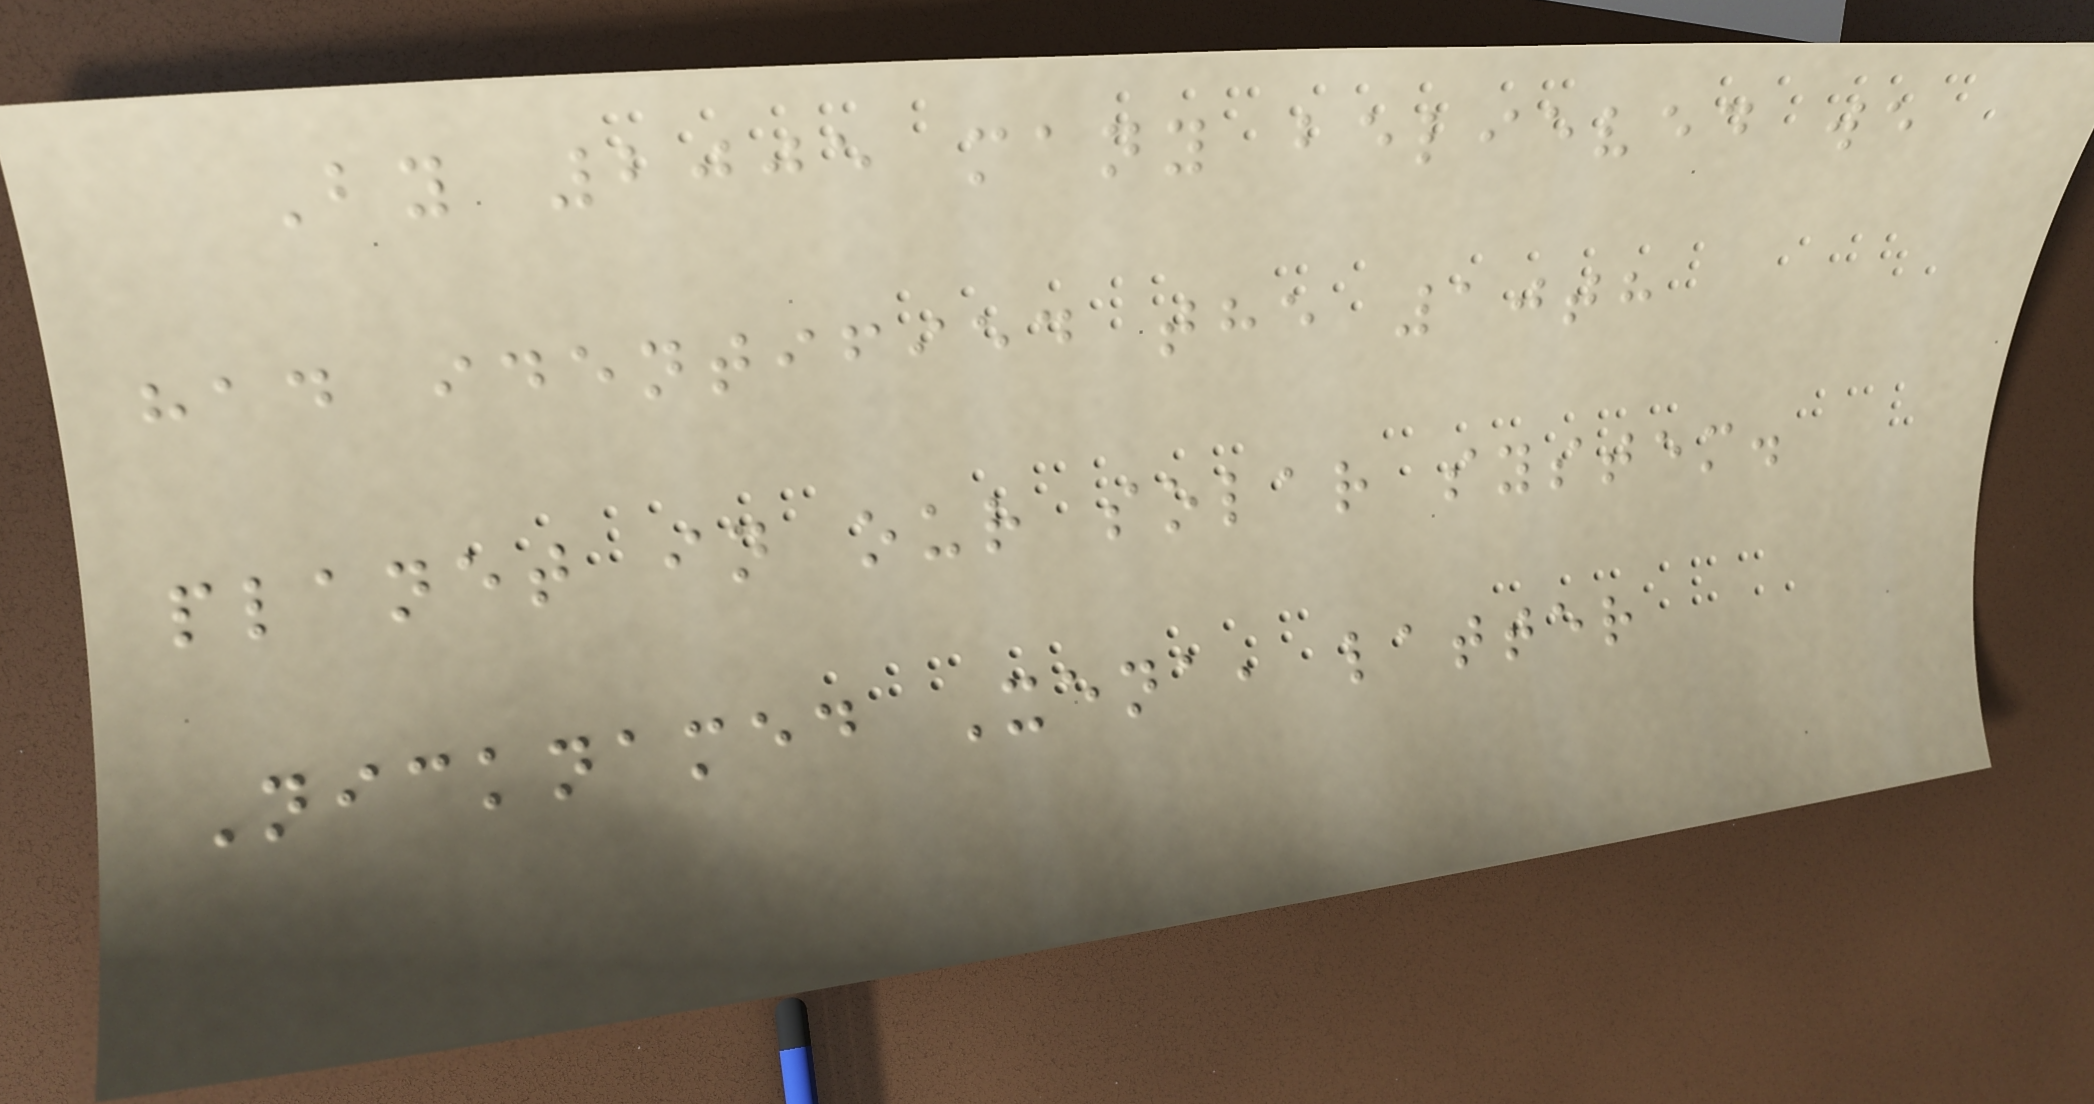By 2005 many believed we
had identified the 10th
planet in our solar system.
Nicknamed Xena, latter
